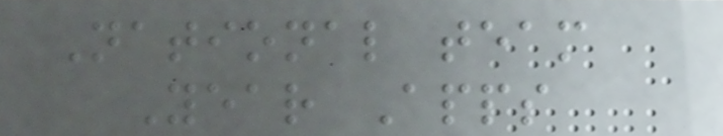National team
Year Apps
